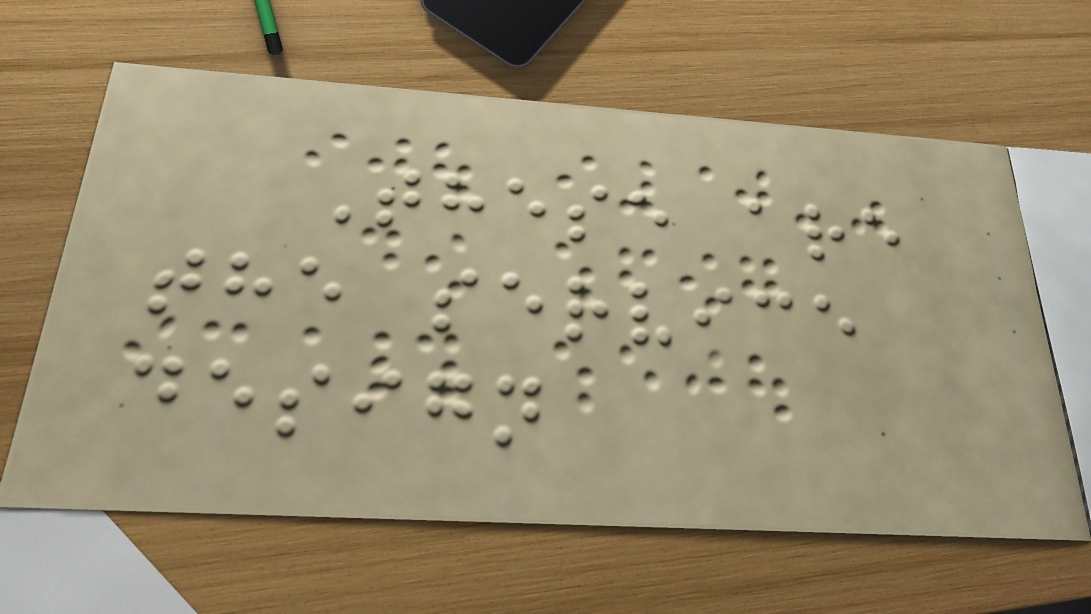These are
the service
design
